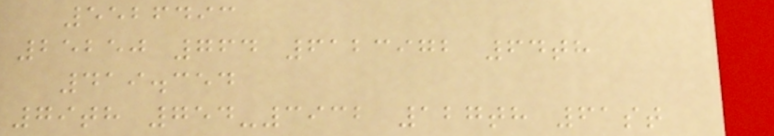5526493
25250 764 6123972 64th
419.354
79th 754-3932 127th 61st
